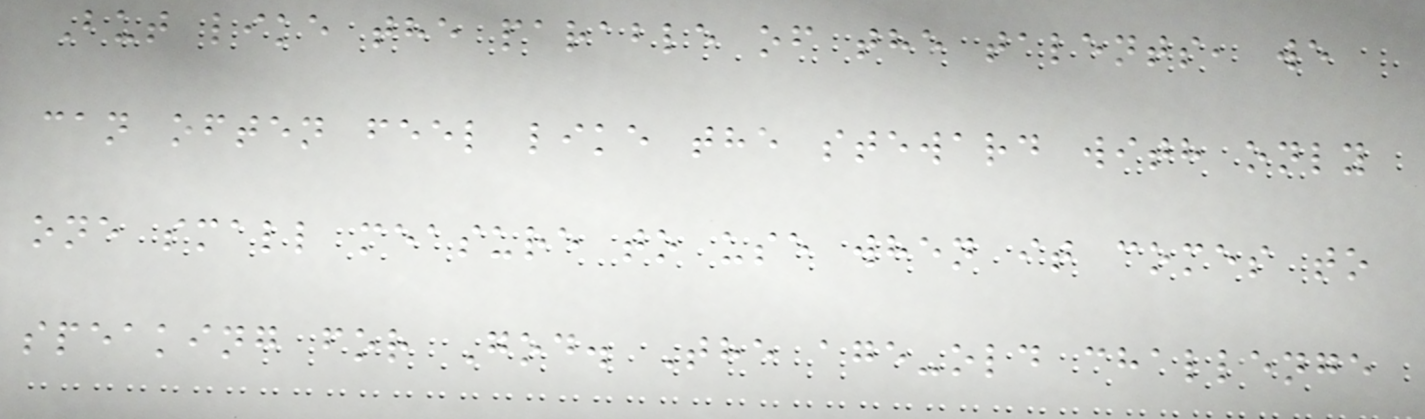But like the parable of the talents, we
can often feel like the steward with only
one small measure to use when it comes to
speaking for God. The age-old challenge
